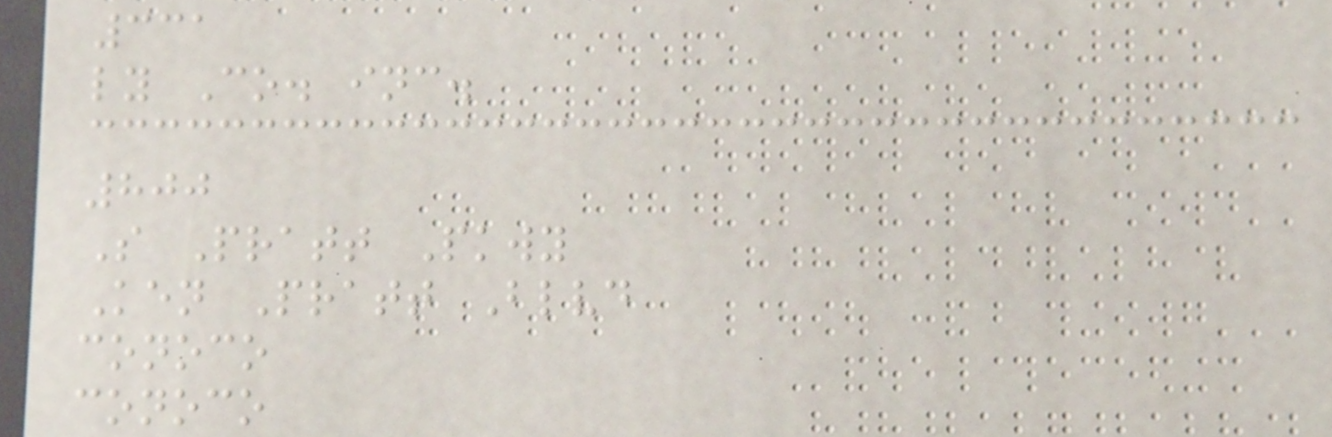331
ly Co. inc.
800
S Pratt Pkwy
Ken Pratt Blvd
conoco
conoco
